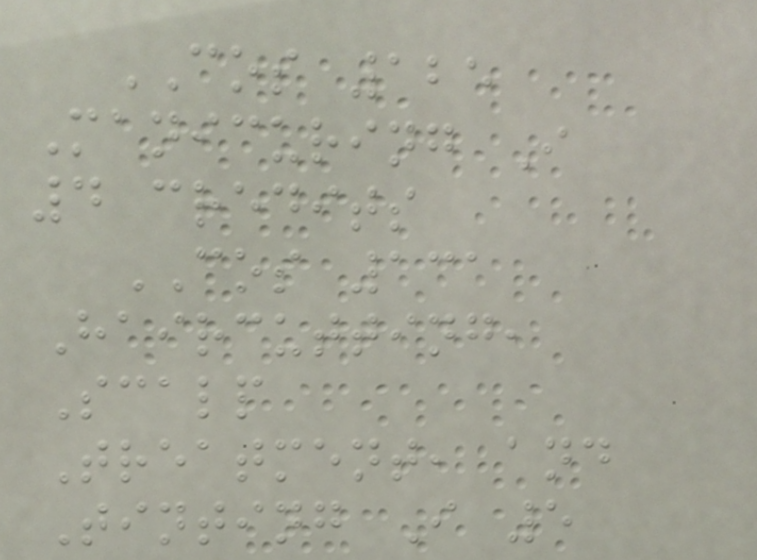COS 125
Manicuring I
4 credits
COS 131
Haircutting,
Scalp
Treatment, and
Tinting I 5
